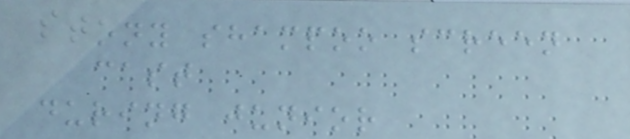stony shampoo screen
cast
during junior
